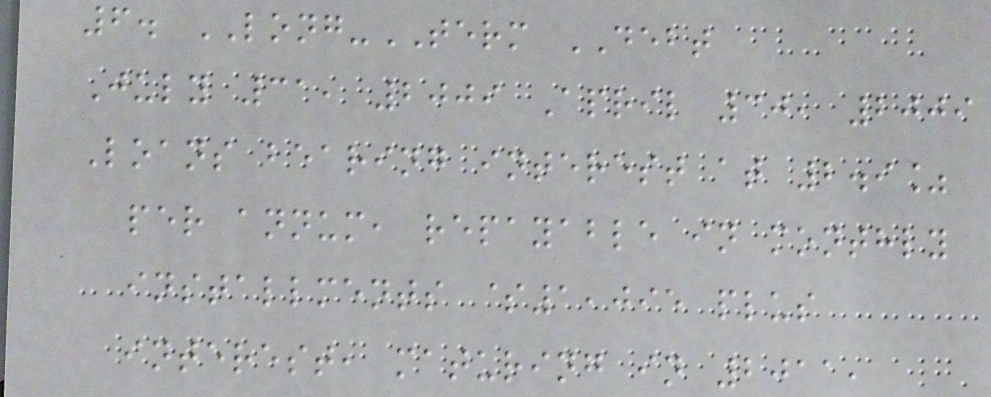6. LONG-TERM DEBT
July 31, 2009 April 30, 2009
Loans bearing interest at 2.9%
per annum, repayable in monthly
installments $1,095 plus
interest, maturing in 2011,
